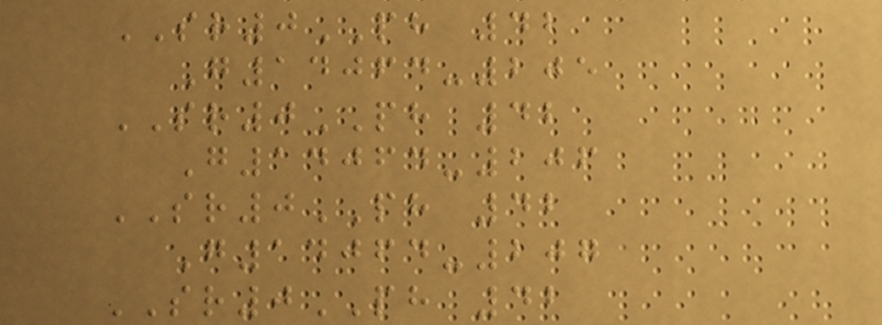SR0PH 42
G14064-205
SR0PH 42
G14064-206
SR0PH 42
G14064-207
SR0PH 42
